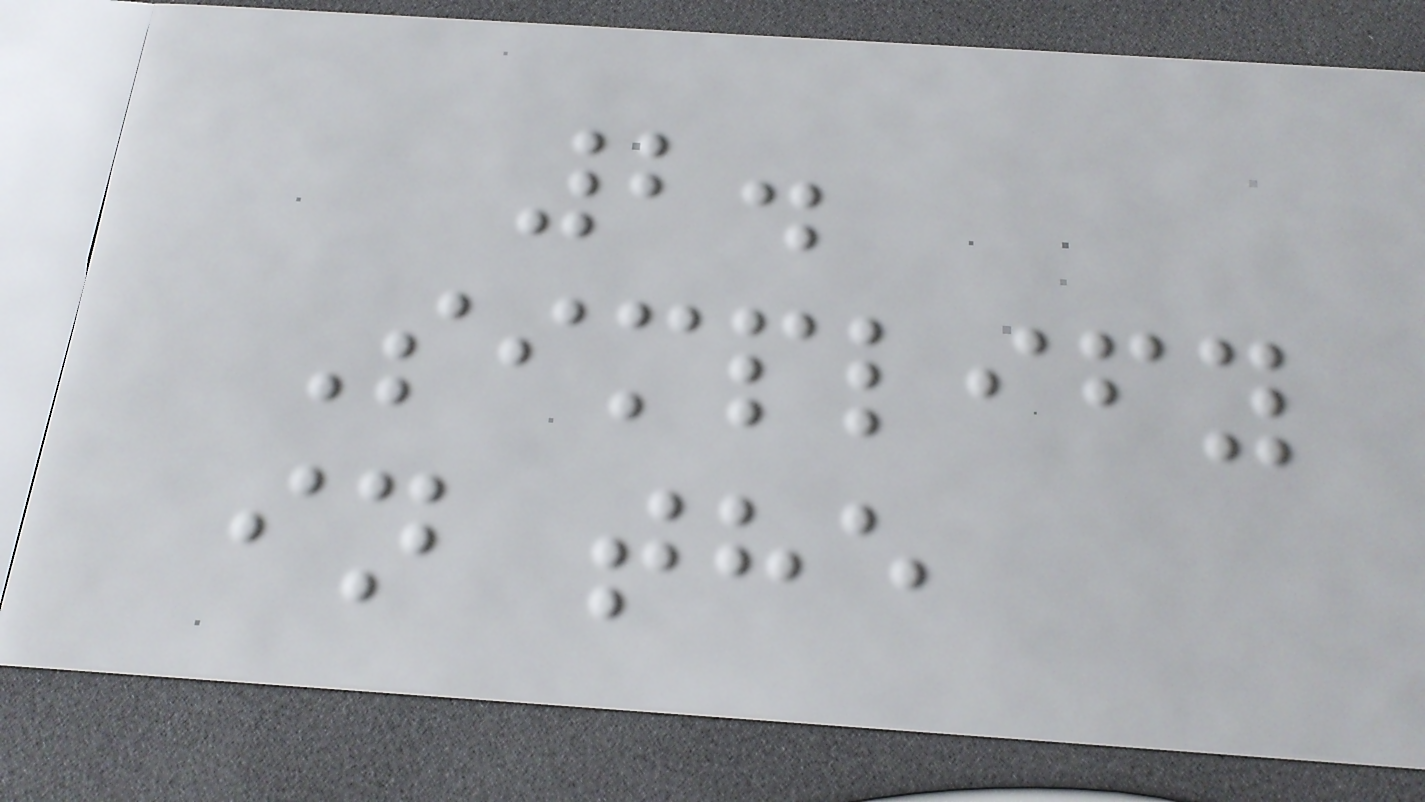2.
Simplify
in the
